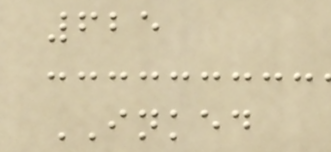625
INKED
